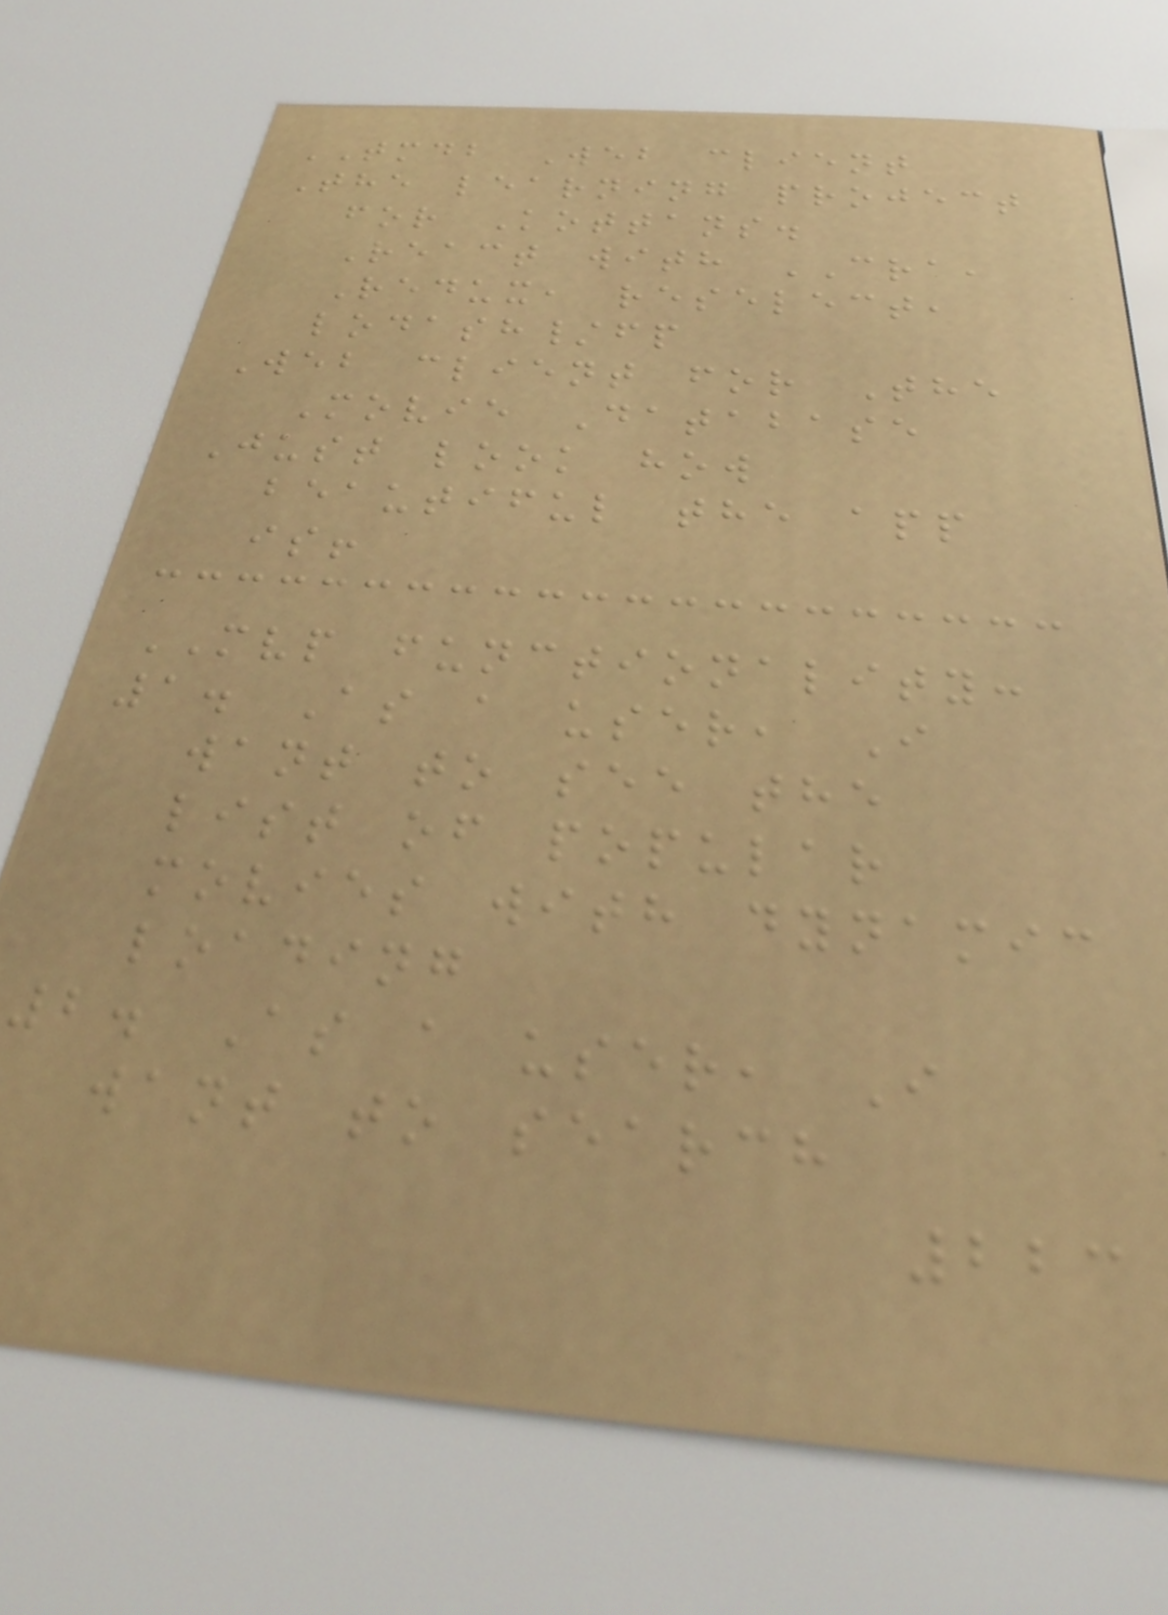TMDB Web client
The learning project
for Kottans.
React with CRA,
Redux, reselect,
lodash/fp
Web client for The
Movie Database
Just look how
beautiful the app
is!
MVP functionality:
1. As a user, I
want to see the
list of popular
movies with dynamic
loading
2. As a user, I
want to search
223
